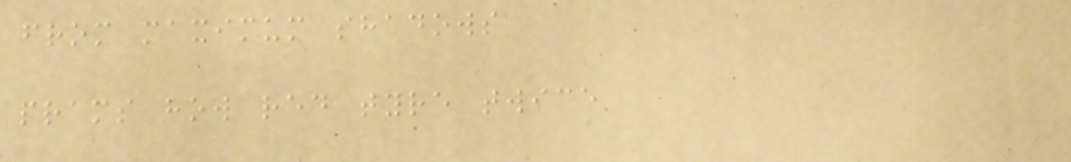from maximum shadows
prams how red tyre twice
